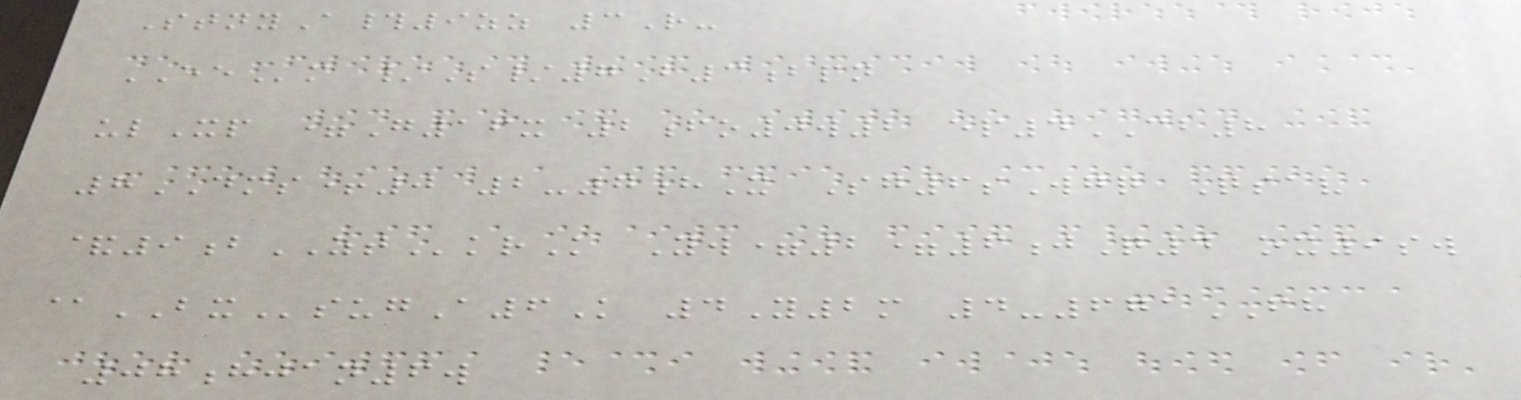StnyA#9zz 3R-
EEm /S/7B3bpn
ulXp =G16x 2fo0w2 ep4CB8
8DMS+0 2-7hX Sg6sWgq Qsav
&9bZTkrK Yw=2=6jQ4 ox9sw
@BXsugA6K 4Y2m 4-671FH
08hjan6w
